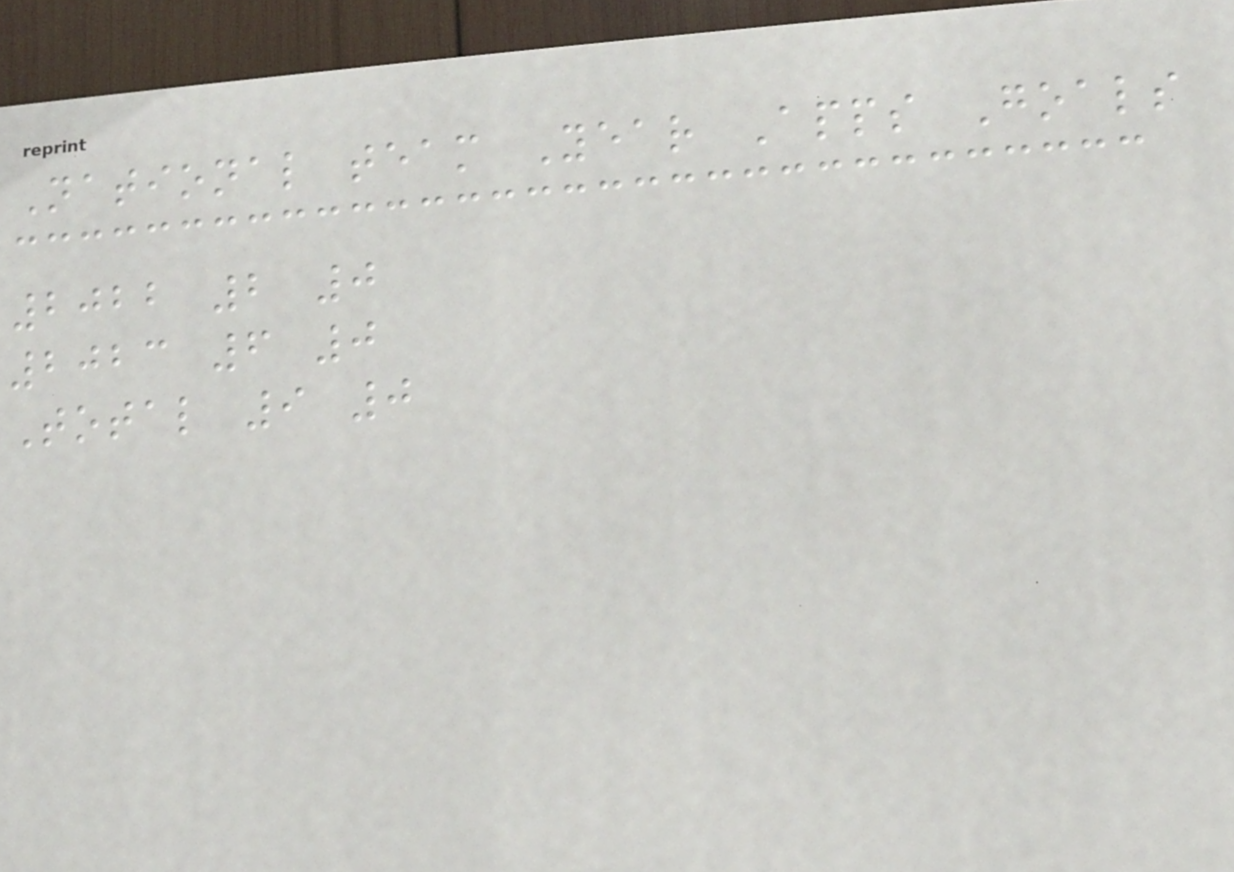National team Year Apps Goals
2022 2 0
2023 6 0
Total 9 0
